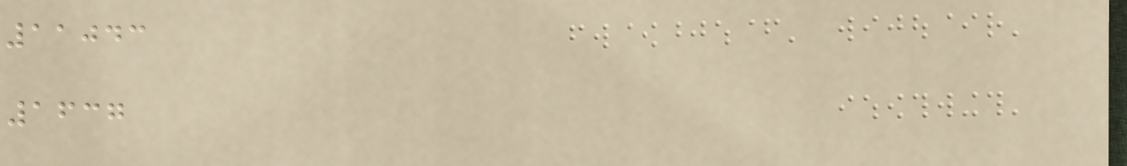11043
1637
